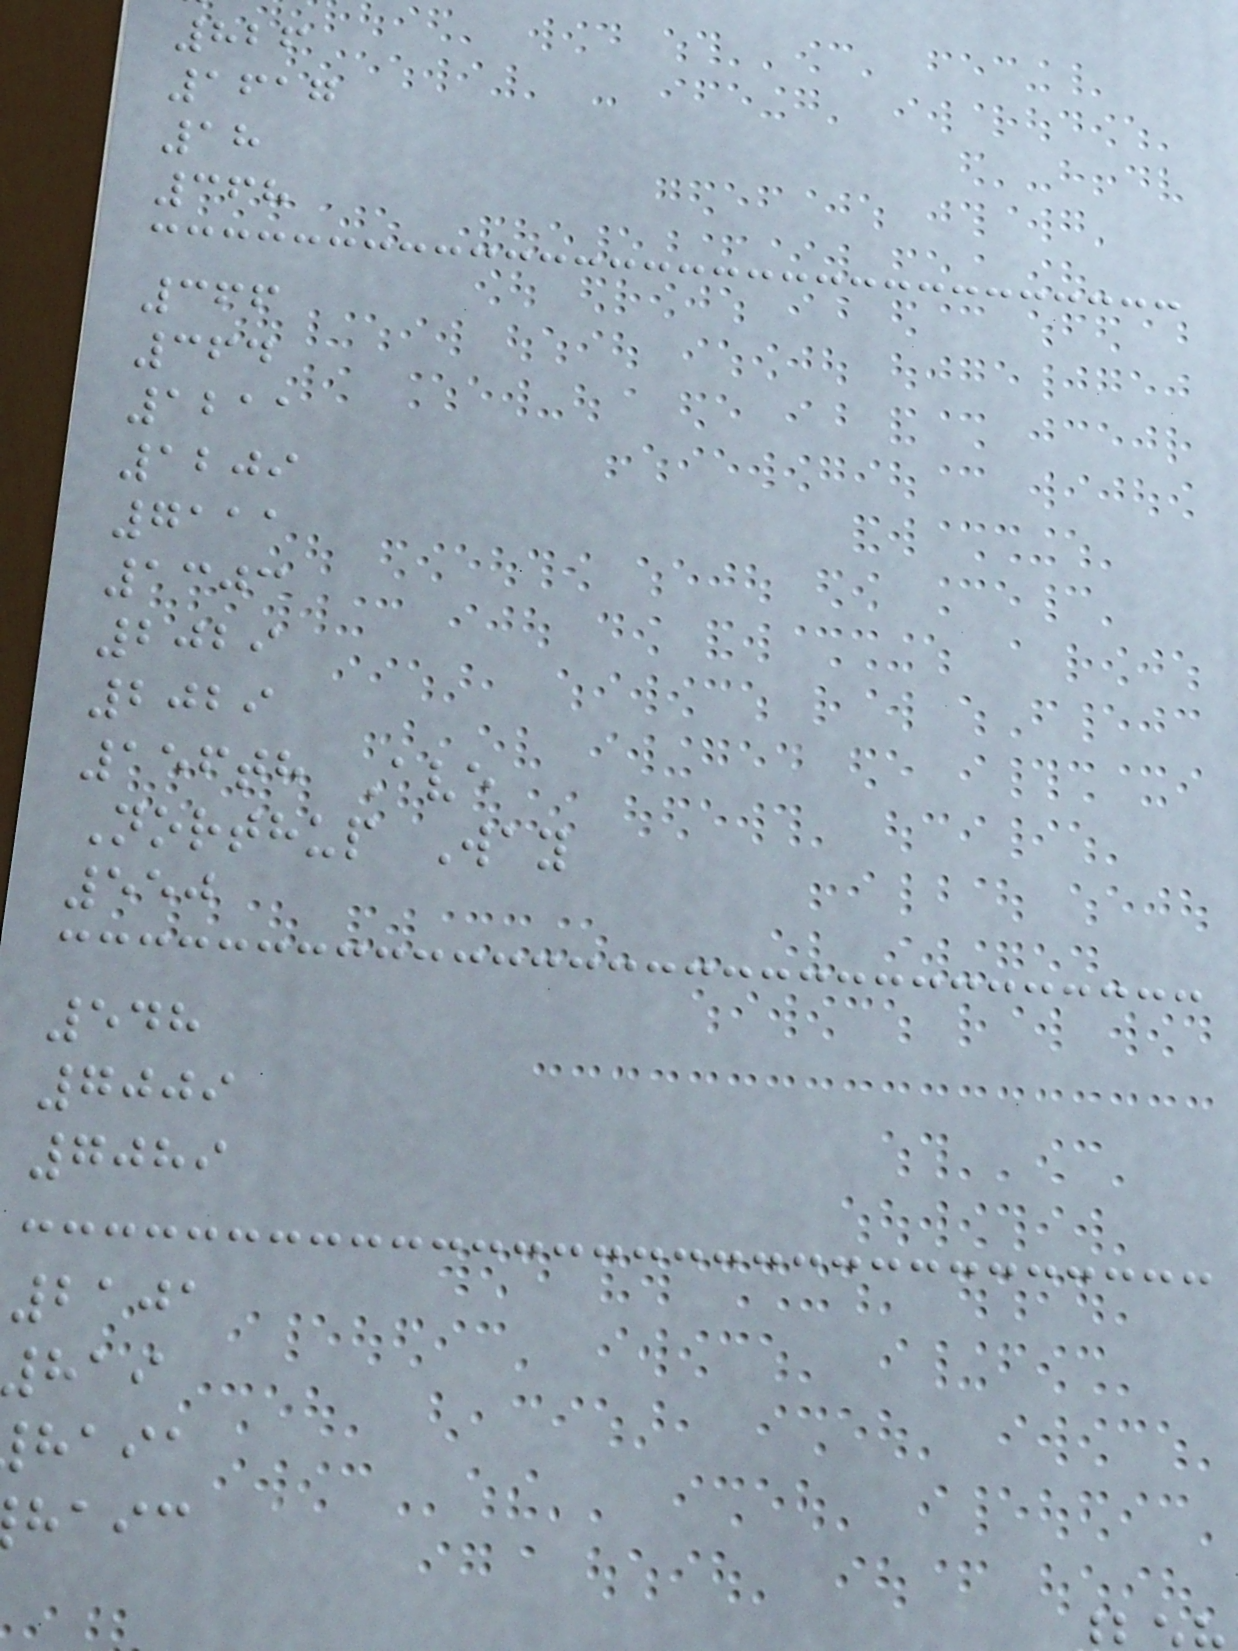826
1617
18
368
366
364
1211
1209
7111
1303
2029
2029
156th Ave
Northup Way
550
548
7009
7089
2101
haia
haic
